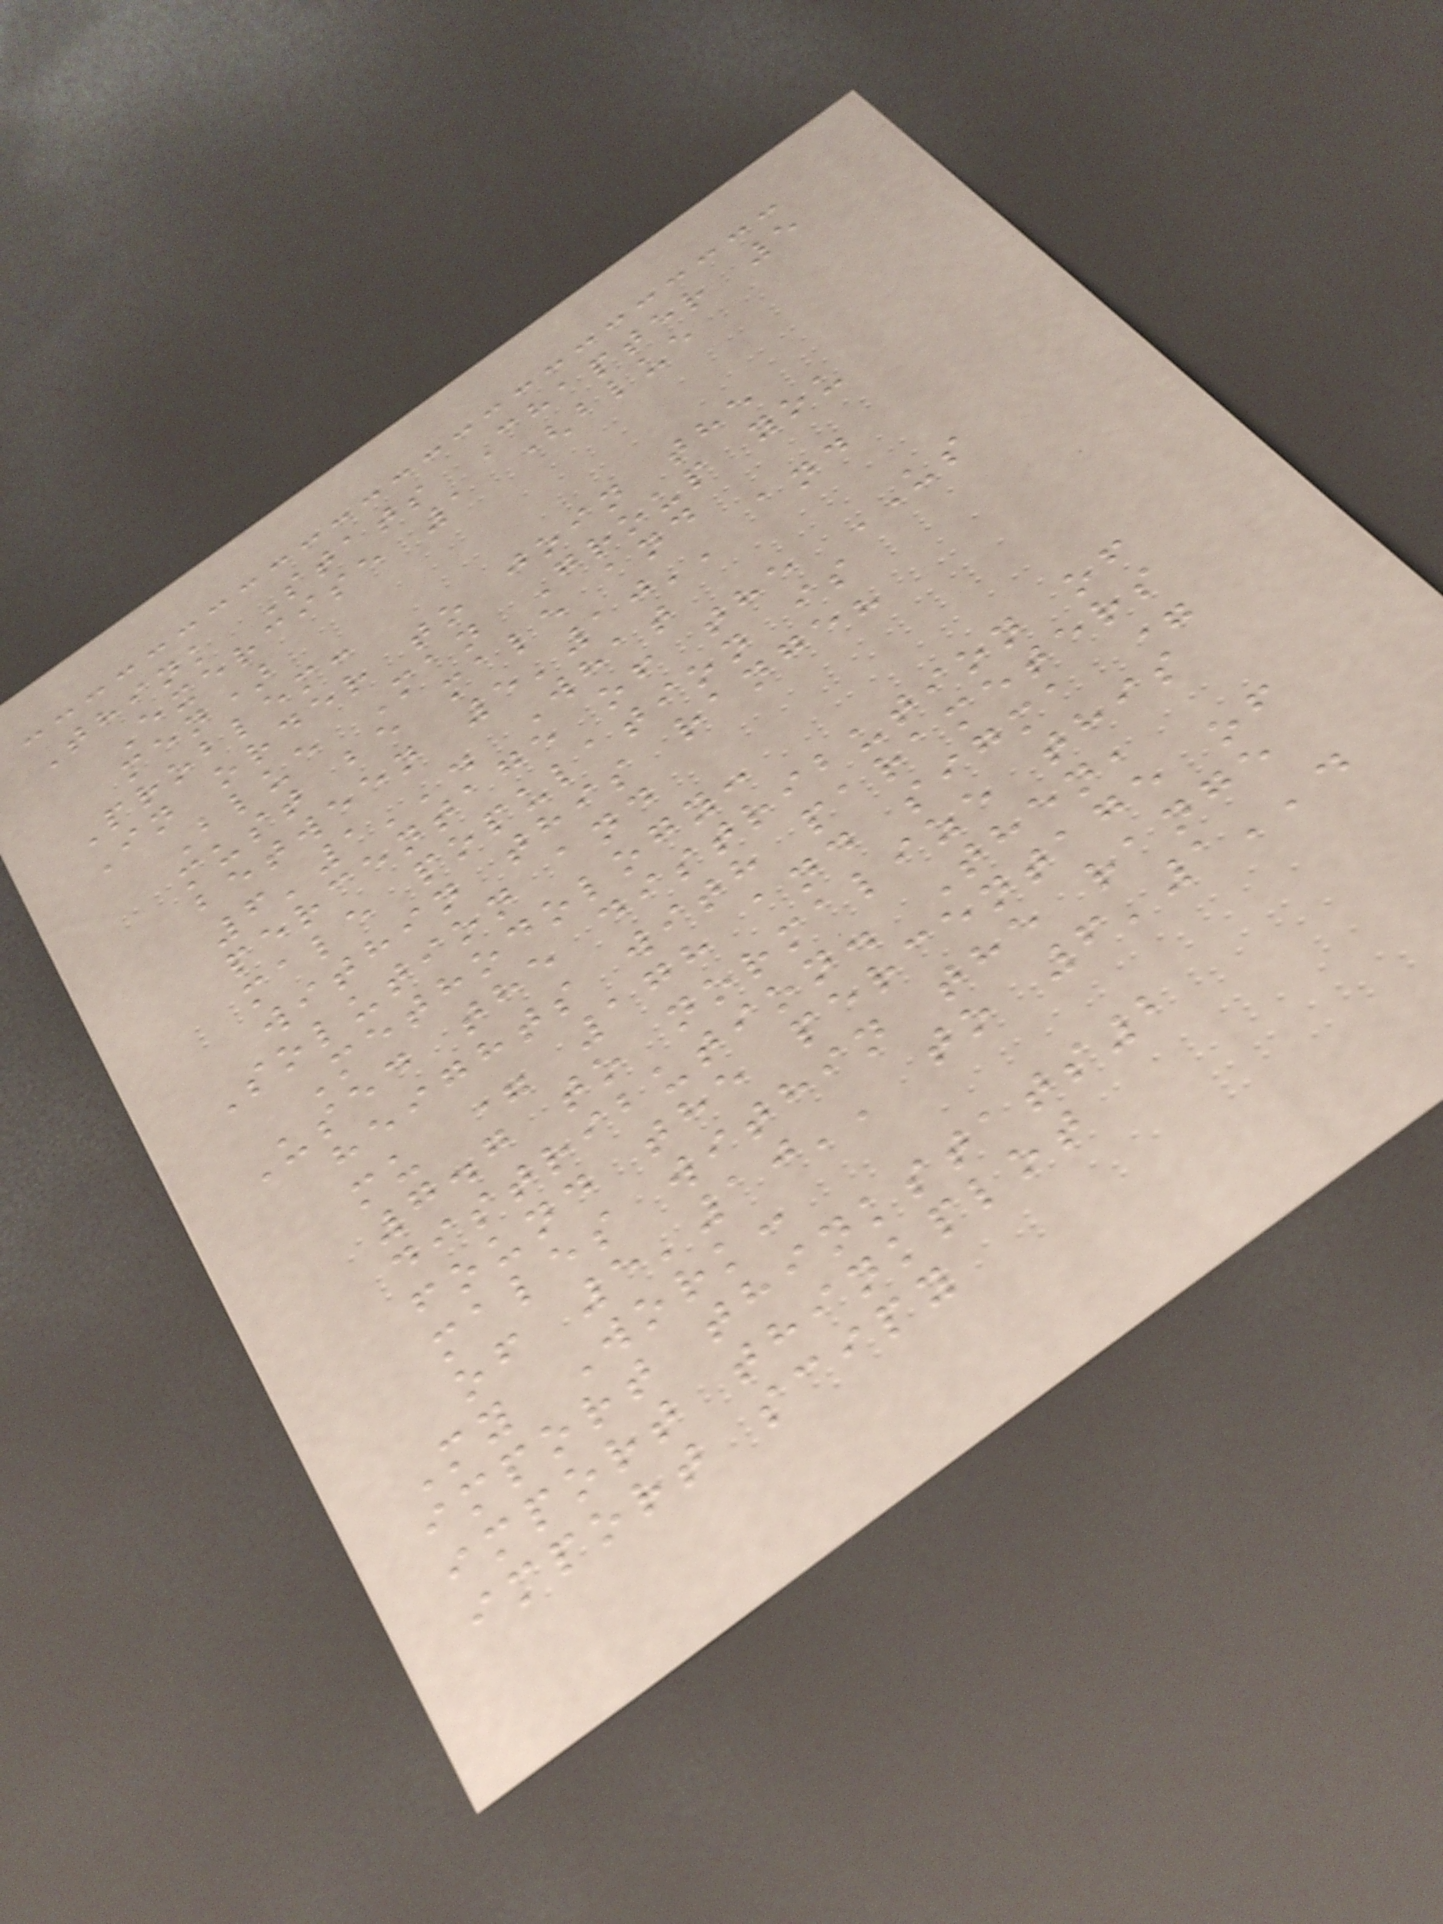Think Stats Chapter 5
Exercise 1 (blue
men)
Problem:
In order to join the
Blue Man Group you
must be male and
between 5'10'' and
6'1''. What
percentage of the US
male population is
within this range?
Solution and
Methodology:
Used the distribution of
heights with parameters
mu = 178 and sigma =
7.7 to normalize this
distribution. Then,
found the percentage of
males within the range
of 5'10'' to 6'1''.
My Work:
import thinkstats2
import thinkplot
import scipy
